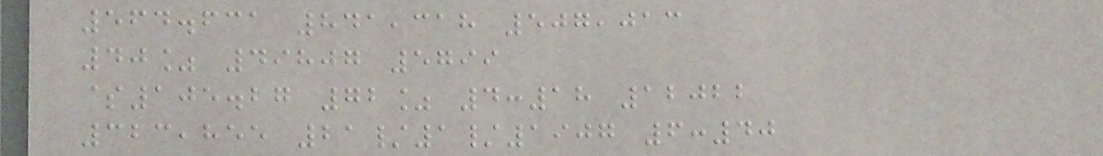564.631 841,318 507,013
40% 49807 5799
$105.27 72% 4:18 12022
323,855 21/1/1907 6:40
